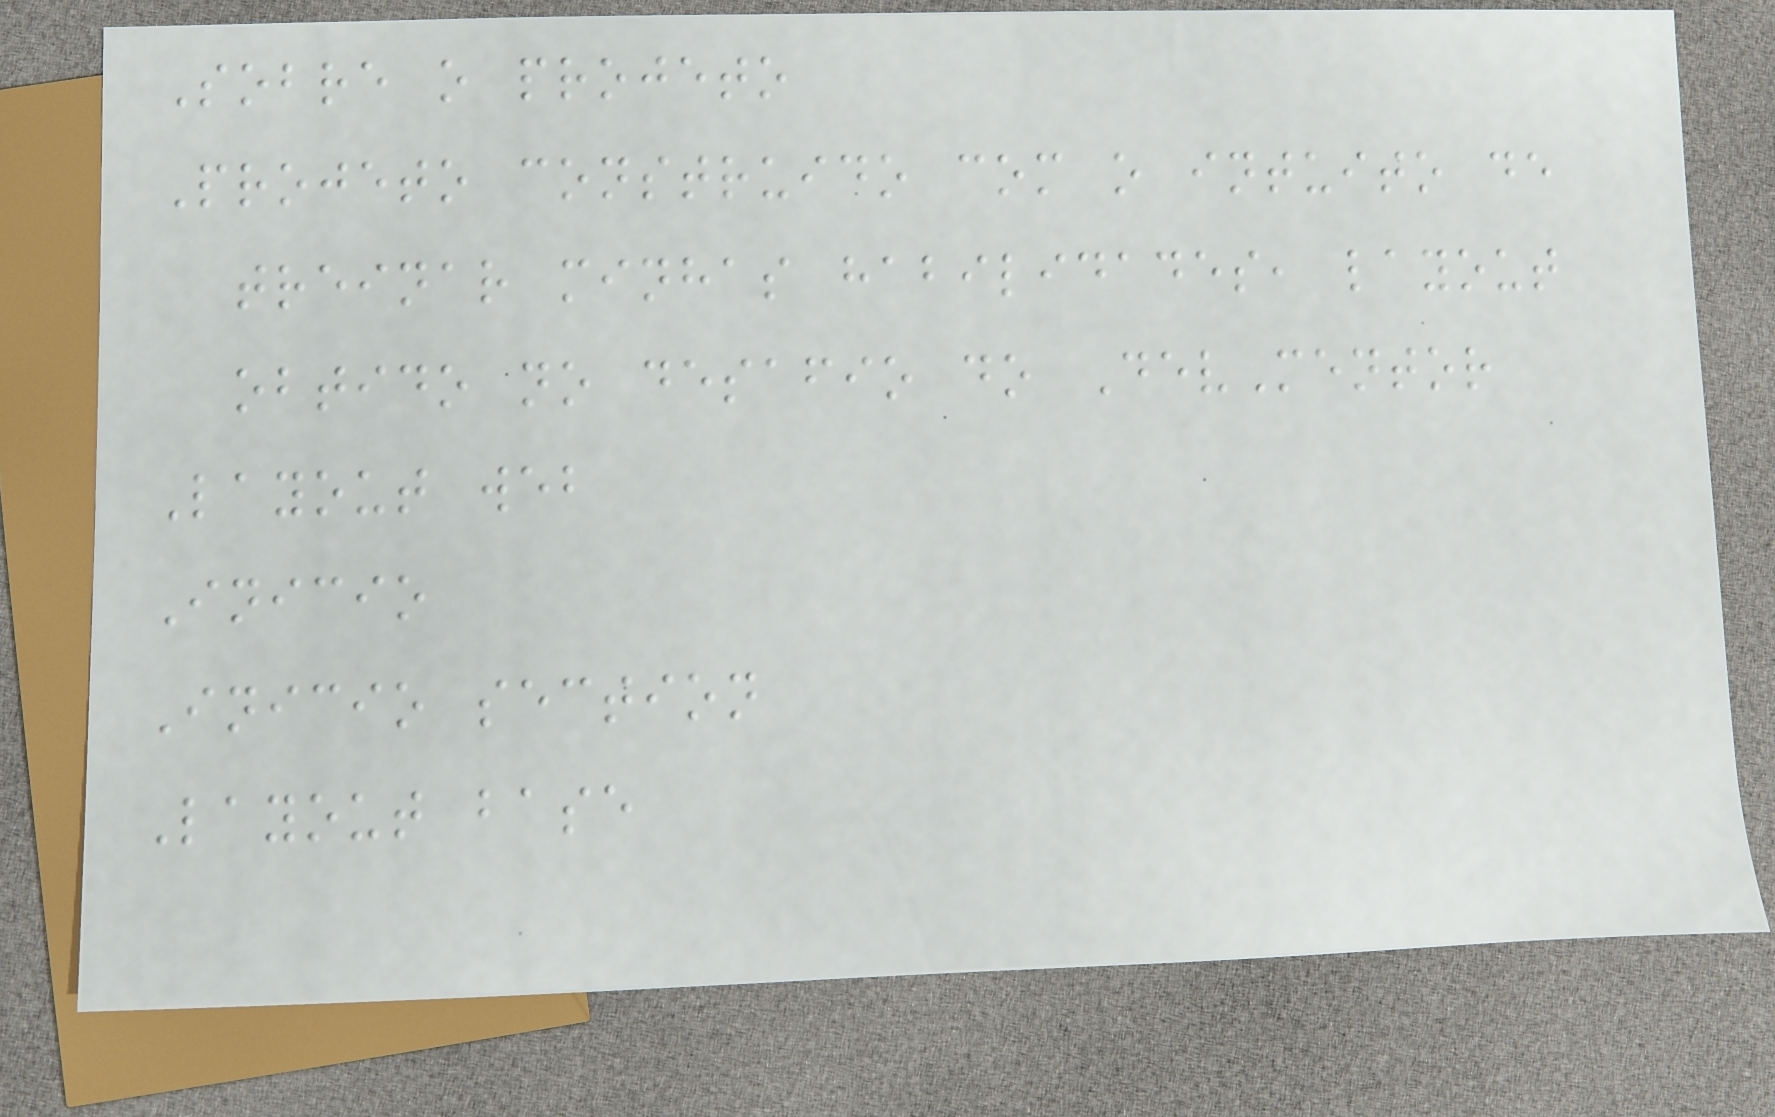Sobre o projeto
Projeto construido com o intuito de
treinar minhas habilidades, layout
obtido no desafio do DevMentor
Layout web
Inicio
Inicio section
Layout base
